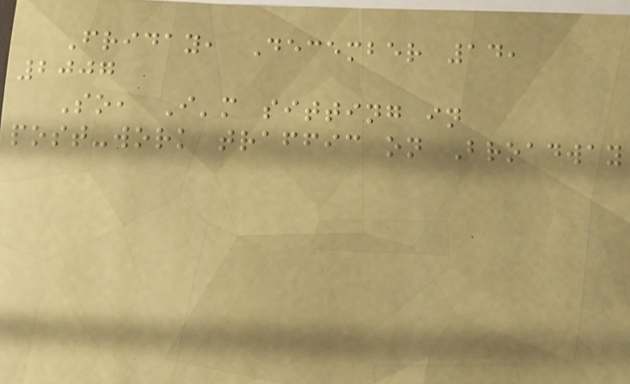Friday, December 14,
2007
So, I'm sitting in
post-work traffic on Broadway
